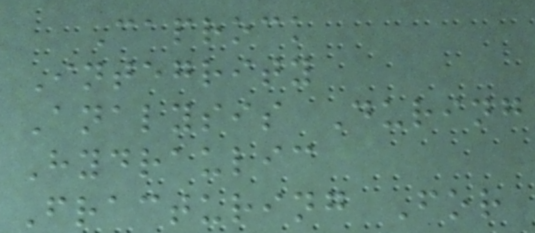Caprock
Integrity
Analysis During
Hydraulic
Fracturing For
